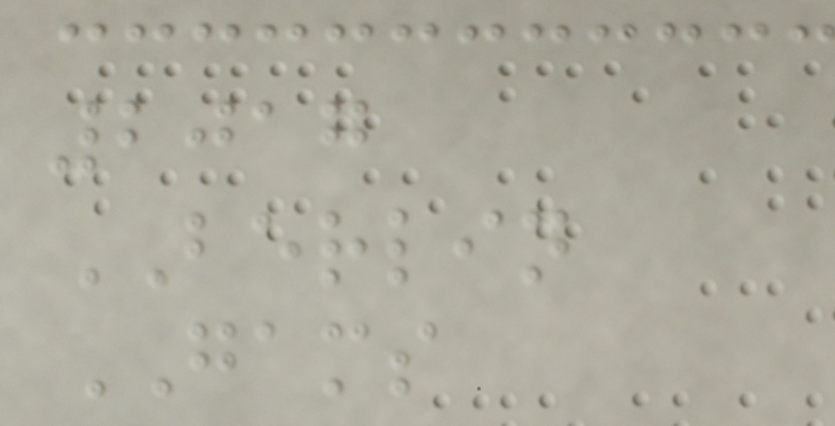2017
BERLIN
GAMS
